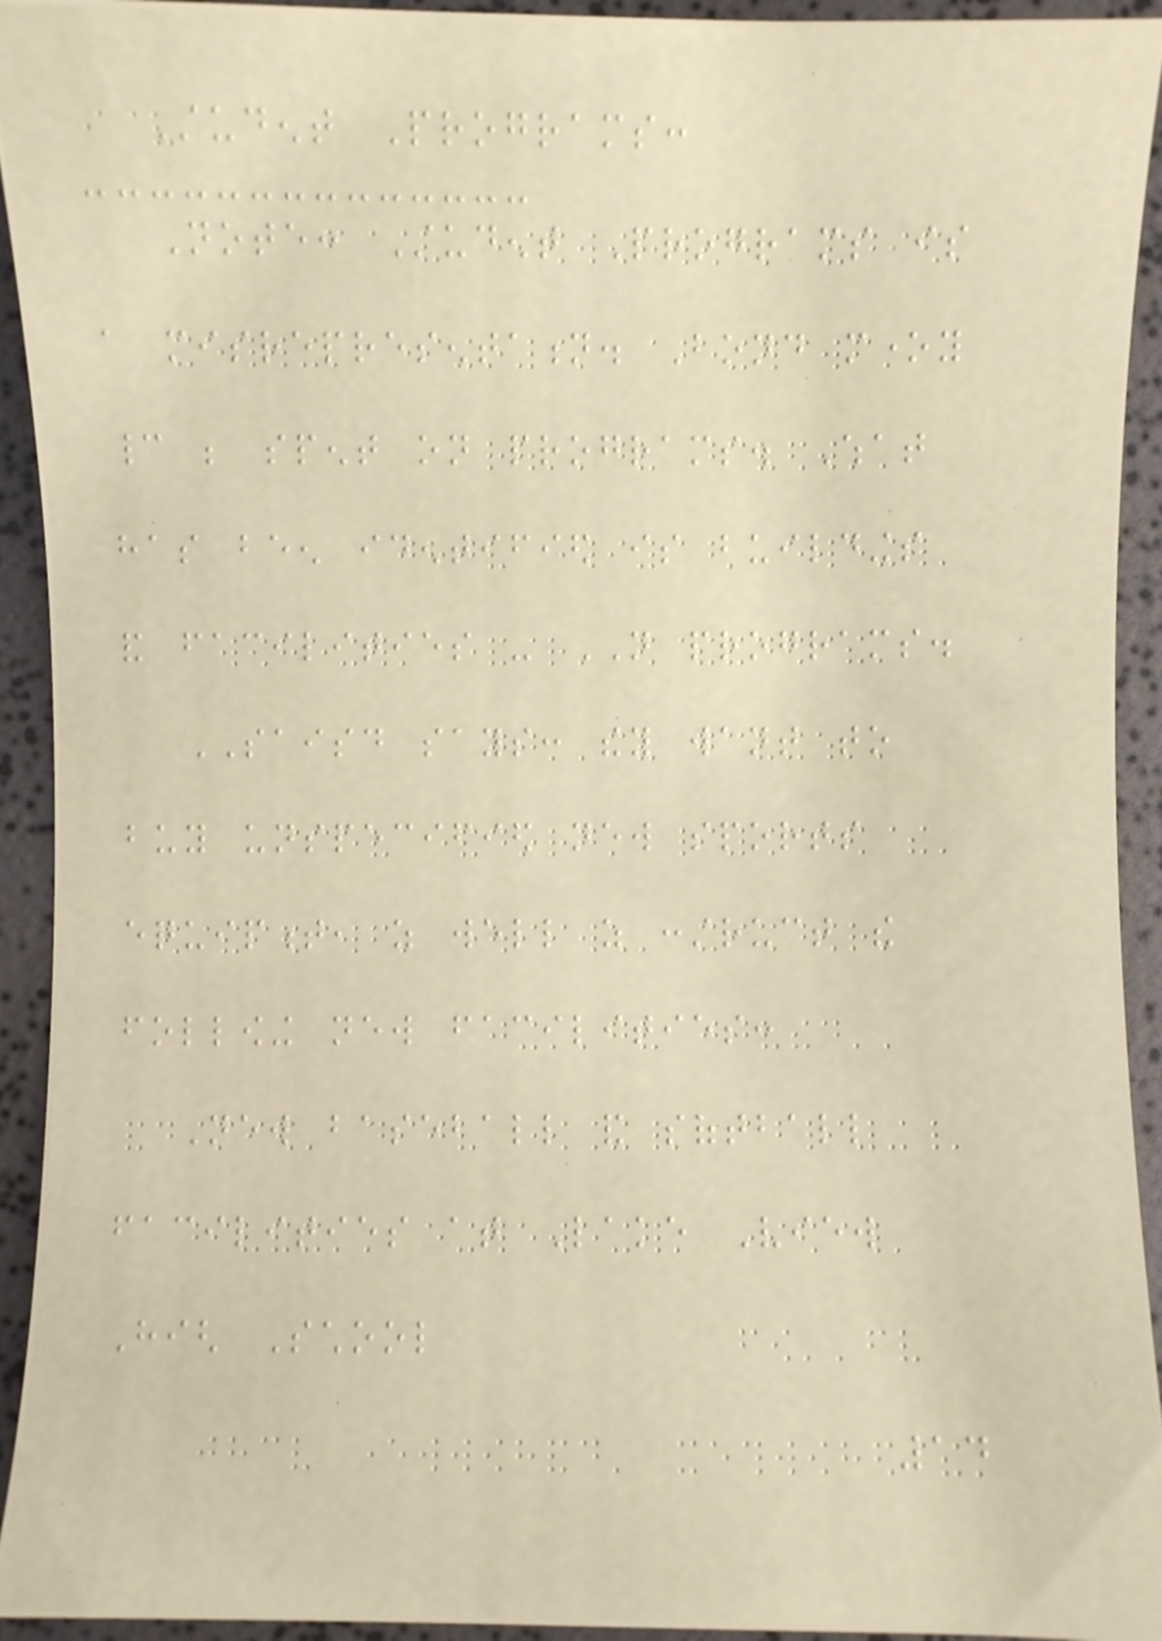Student Programs:
Note: Student Programs is
a misrepresentation. Bond money
cannot be spent on programs. What
has been identified is buildings
and facilities - NOT programs.
SAISD says: they want to
buy unspecified new sports
equipment, as well as construct the
following new facilities:
New baseball and softball
facilities at Lake View
High School
14
